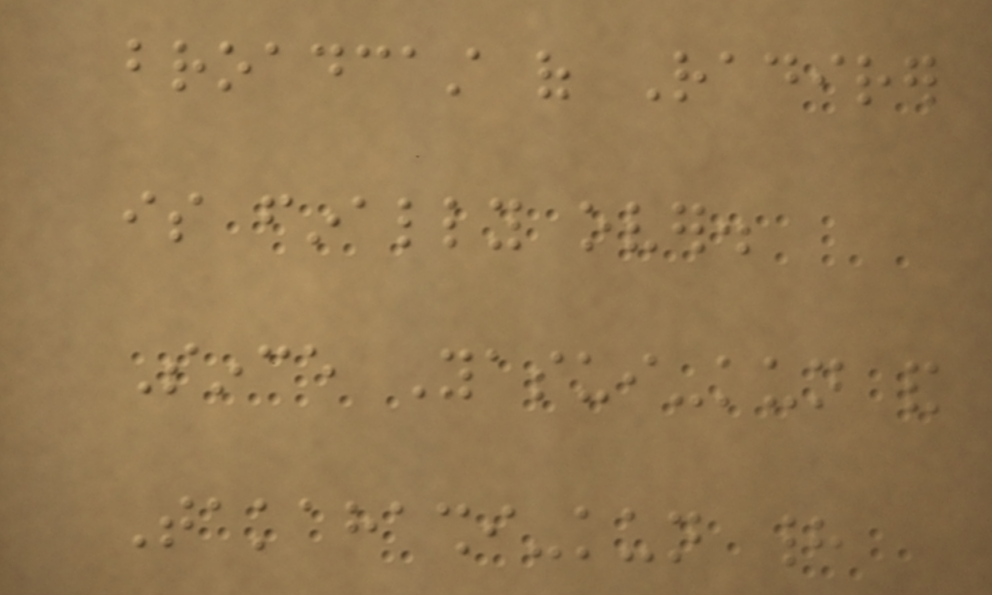broadcast of Radirer
is finally over.
Since Yasui-kun and
Takahashi-kun had
